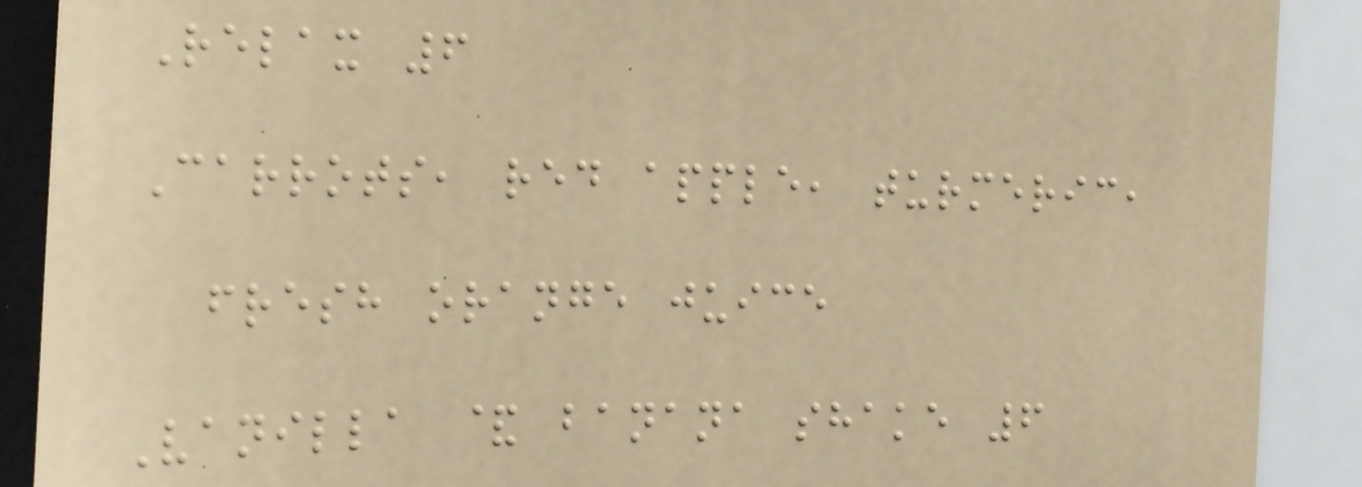Relax 6
Carrots, red apple, turmeric,
fresh orange juice
Vanilla & banana shake 6
